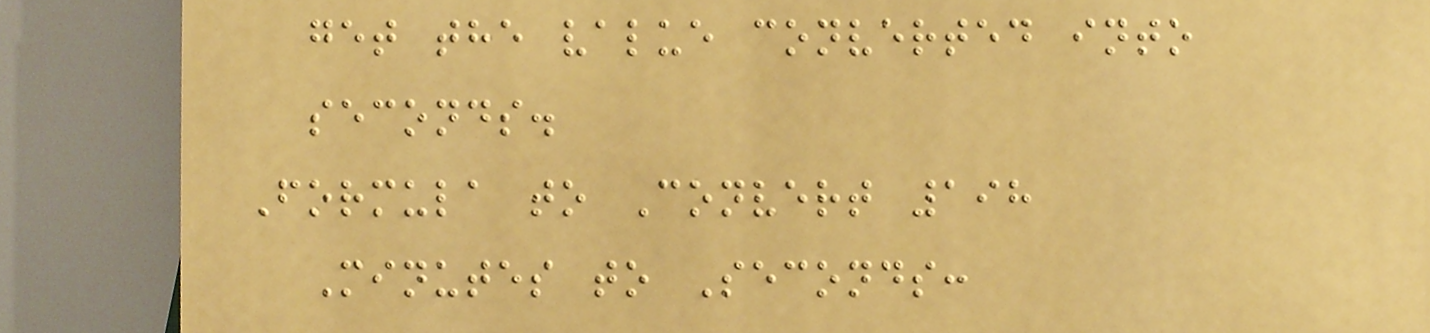get the value converted into
seconds.
Formula to Convert 198
Minutes to Seconds:
